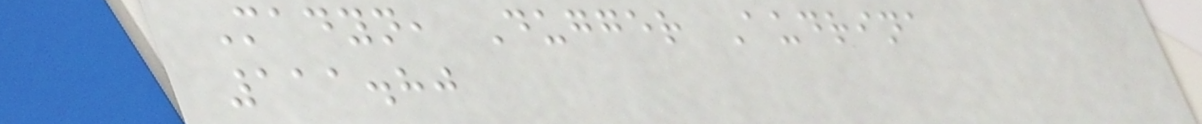Madyn, Dugger Audrina
111.80
